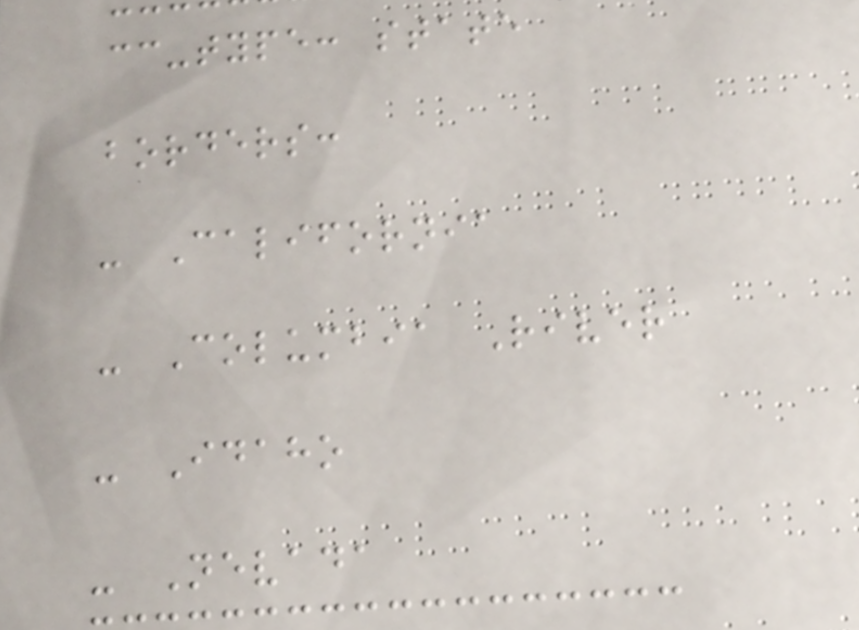cc-type: state
borders:
- California
- Columbia River
- Idaho
- Nevada
